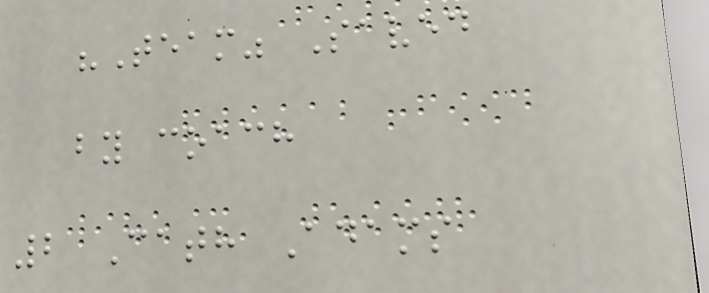"Team" Saved
by coach
2 Cath Adams
